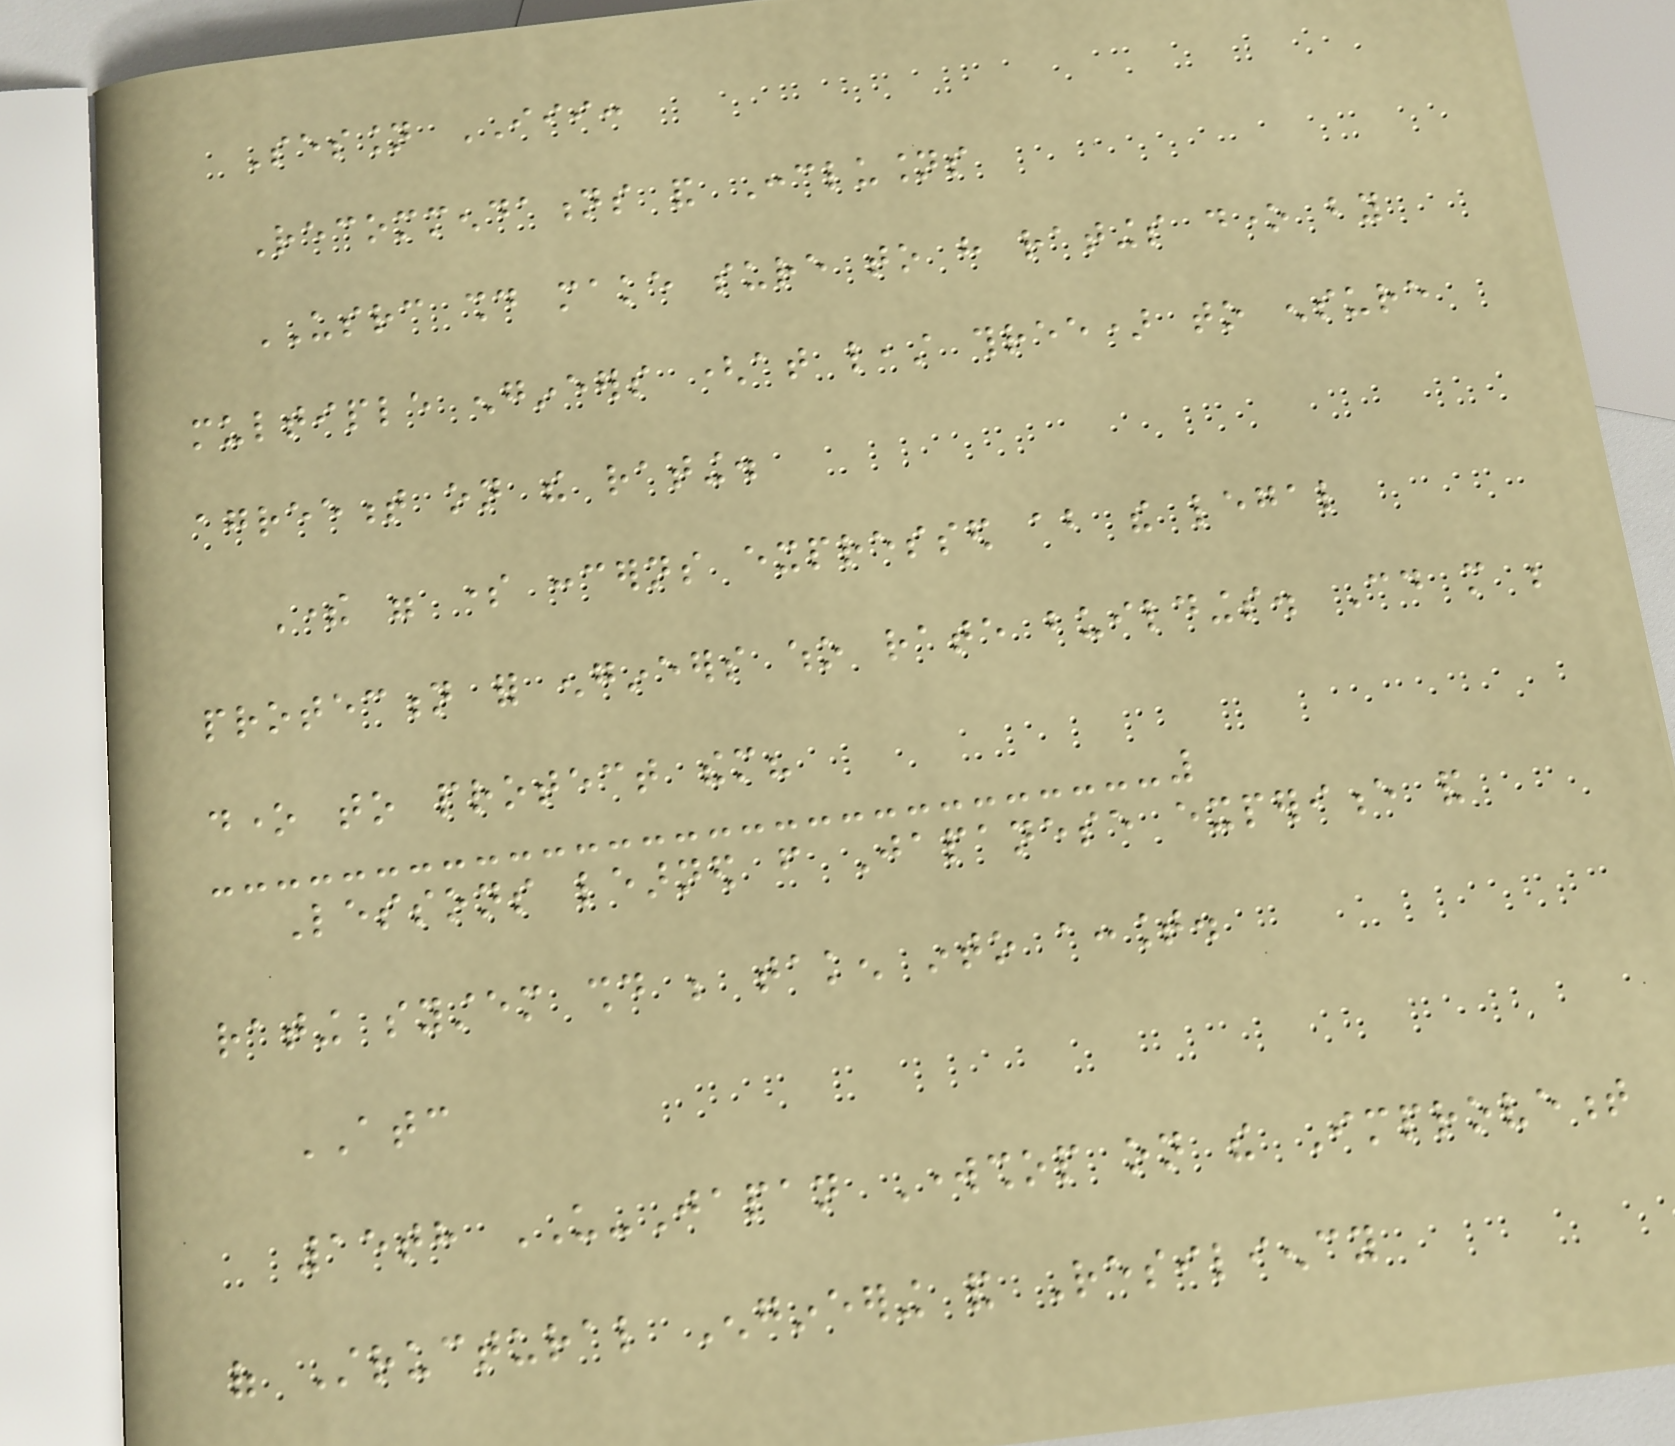Session III:
Recommendations and Conclusions
USRC should make sure to have ratings done by
multiple engineers (at least three) to ensure
agreement on the rating.
There were some concerns expressed about the legal
protection for engineers who rate buildings. Could more be
done to protect them?
Lessons learned from Japanese experience and
rating system should be taken into account.
ATC
15th US-Japan Workshop on the Improvement
of Structural Engineering and Resiliency
